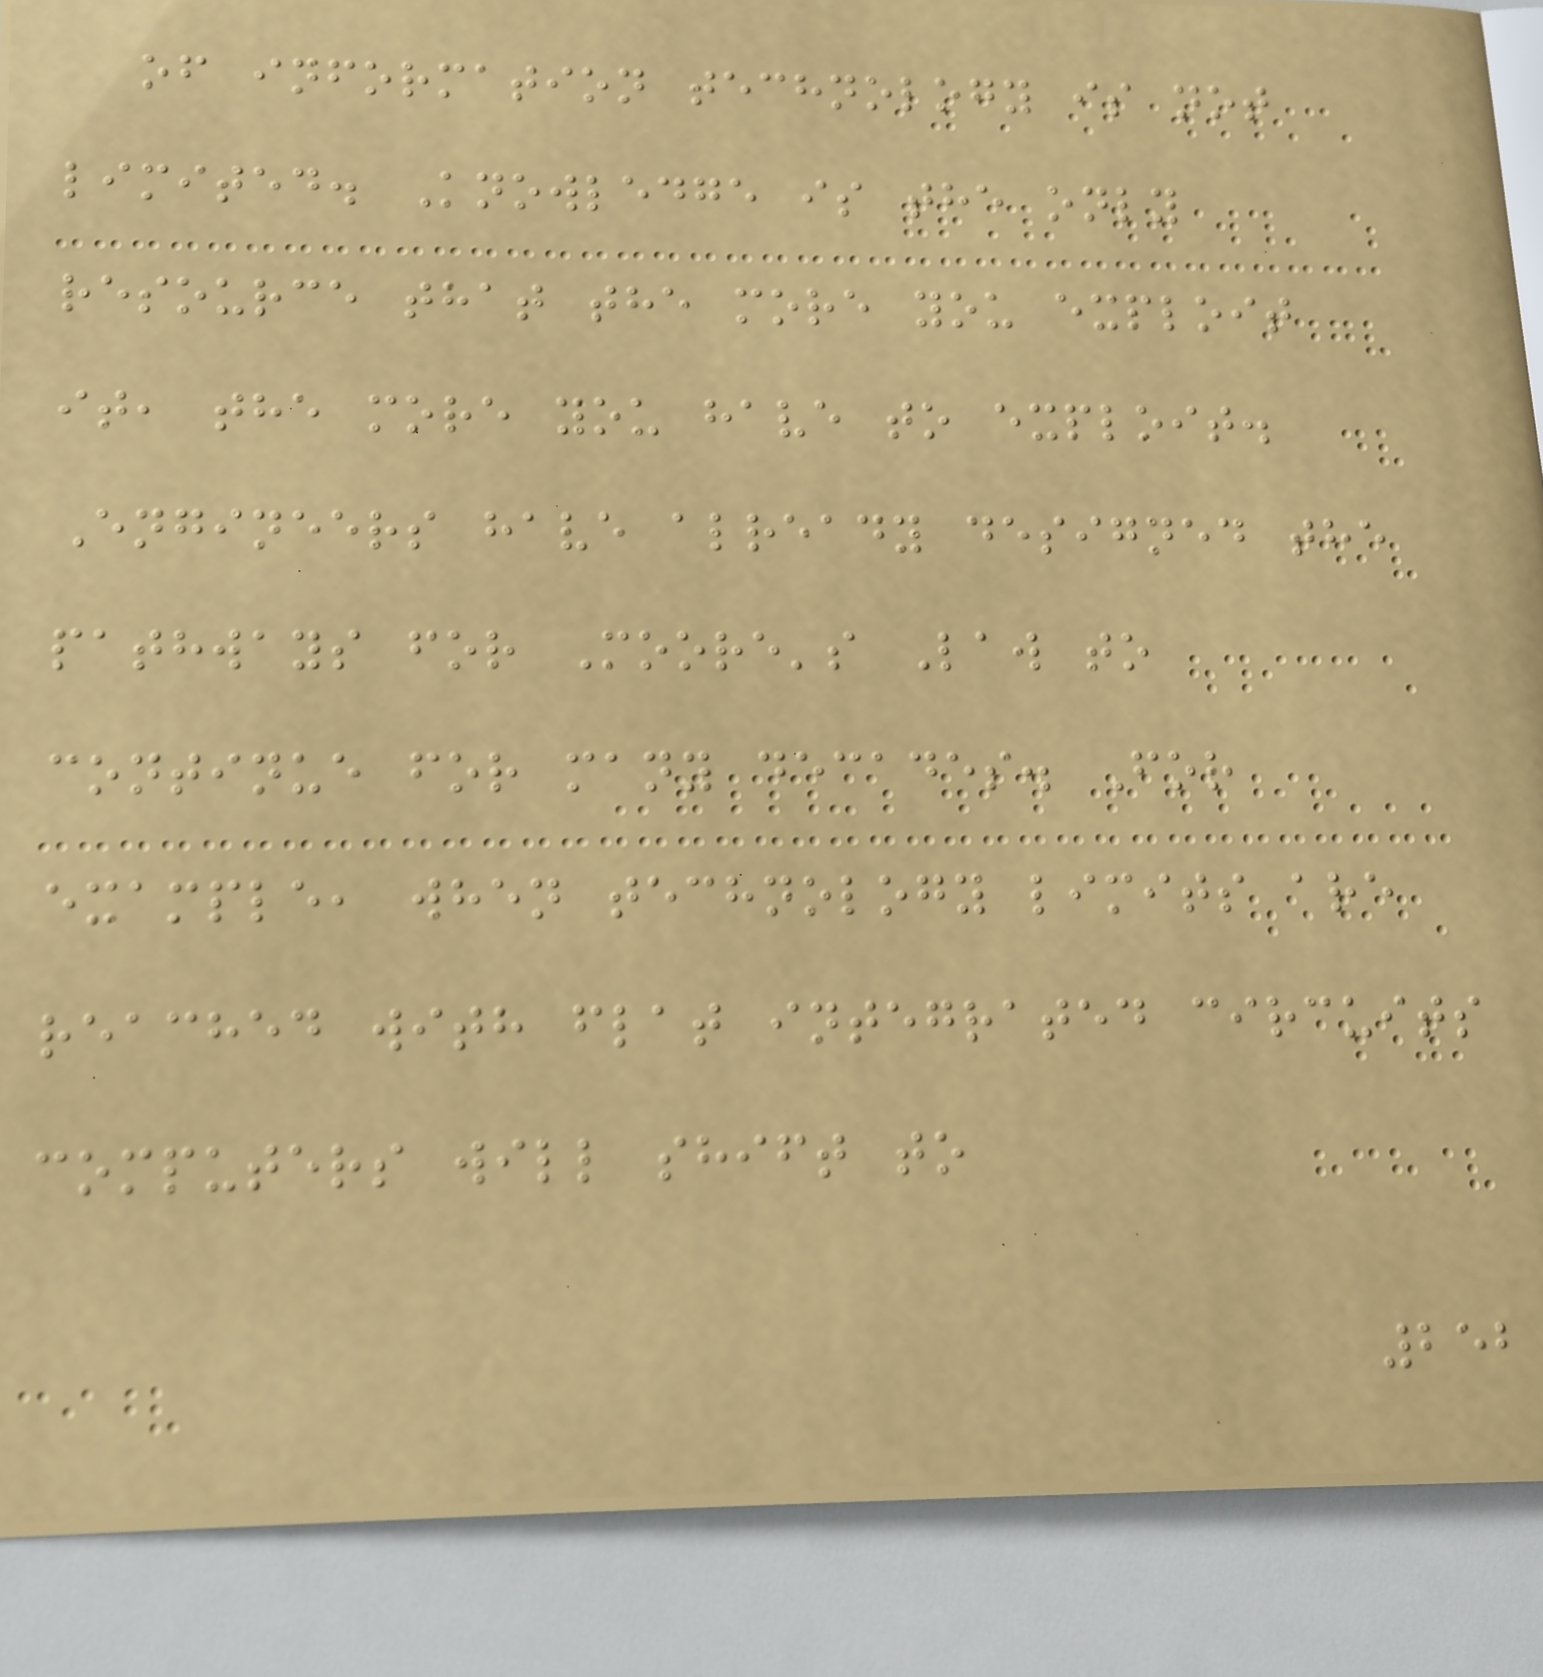of information technology is not
limited. Knowledge is the only
resource that the more you exploit
it, the more you have to exploit.
Engineers have already designed the
pathways for Moore's Law to
continue for many decades. For
example, when technology limits are
reached with flat integrated circuits
computers will shift to
252
